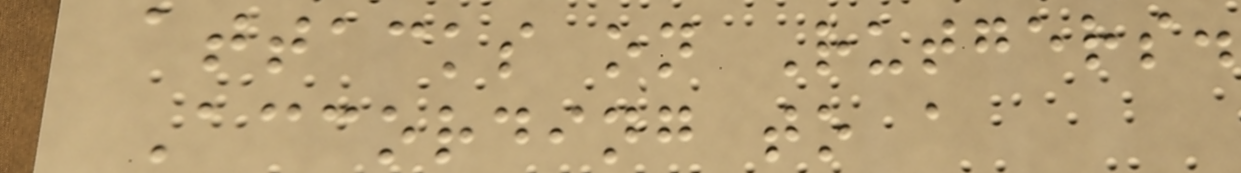attacks on Rutgers.
According to a
